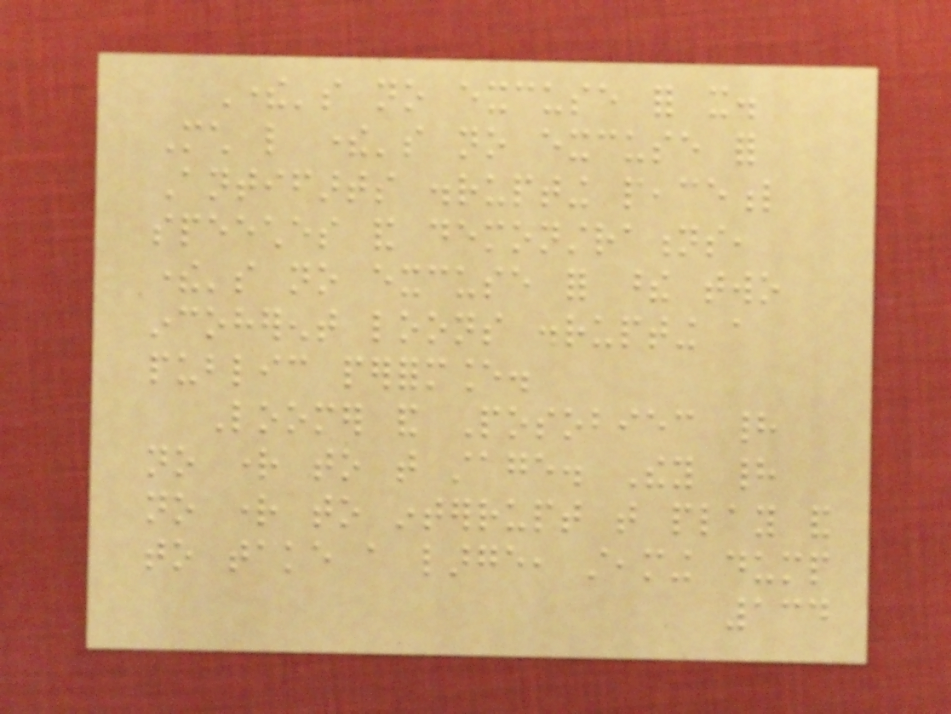There's no excuse for it.
Much like there's no excuse for
Antifarts disrupting peaceful
speeches and demonstrations,
there's no excuse for these two
incoherent loons disrupting a
public performance.
Loomer and Posobiec had
no right to that stage. They had
no right to interrupt that play and
to take a large, steaming dump
134
